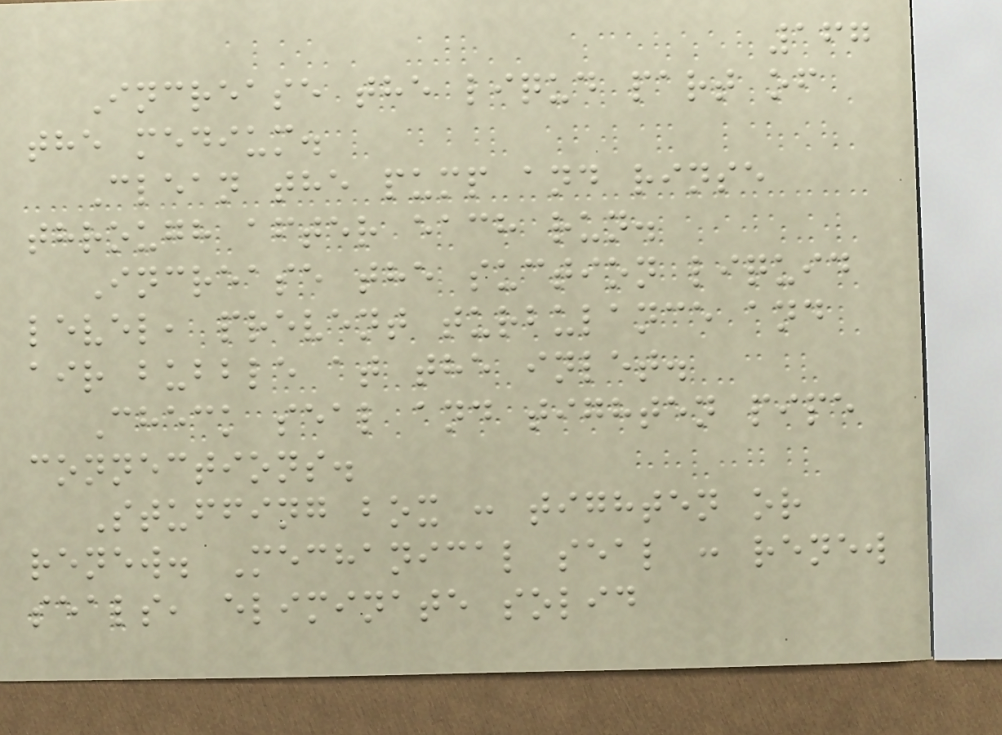167
Increase the liqud part of
the medium.
Clean the pump and rinse
through after each run.
Increase the suction liquid
level, prevent turbulance and
air bubble at the inlet.
Check seal and tighten pipe
connections.
Stuffing box : tighten or
renew. Mechanical seal : renew
seals, eliminate solid
